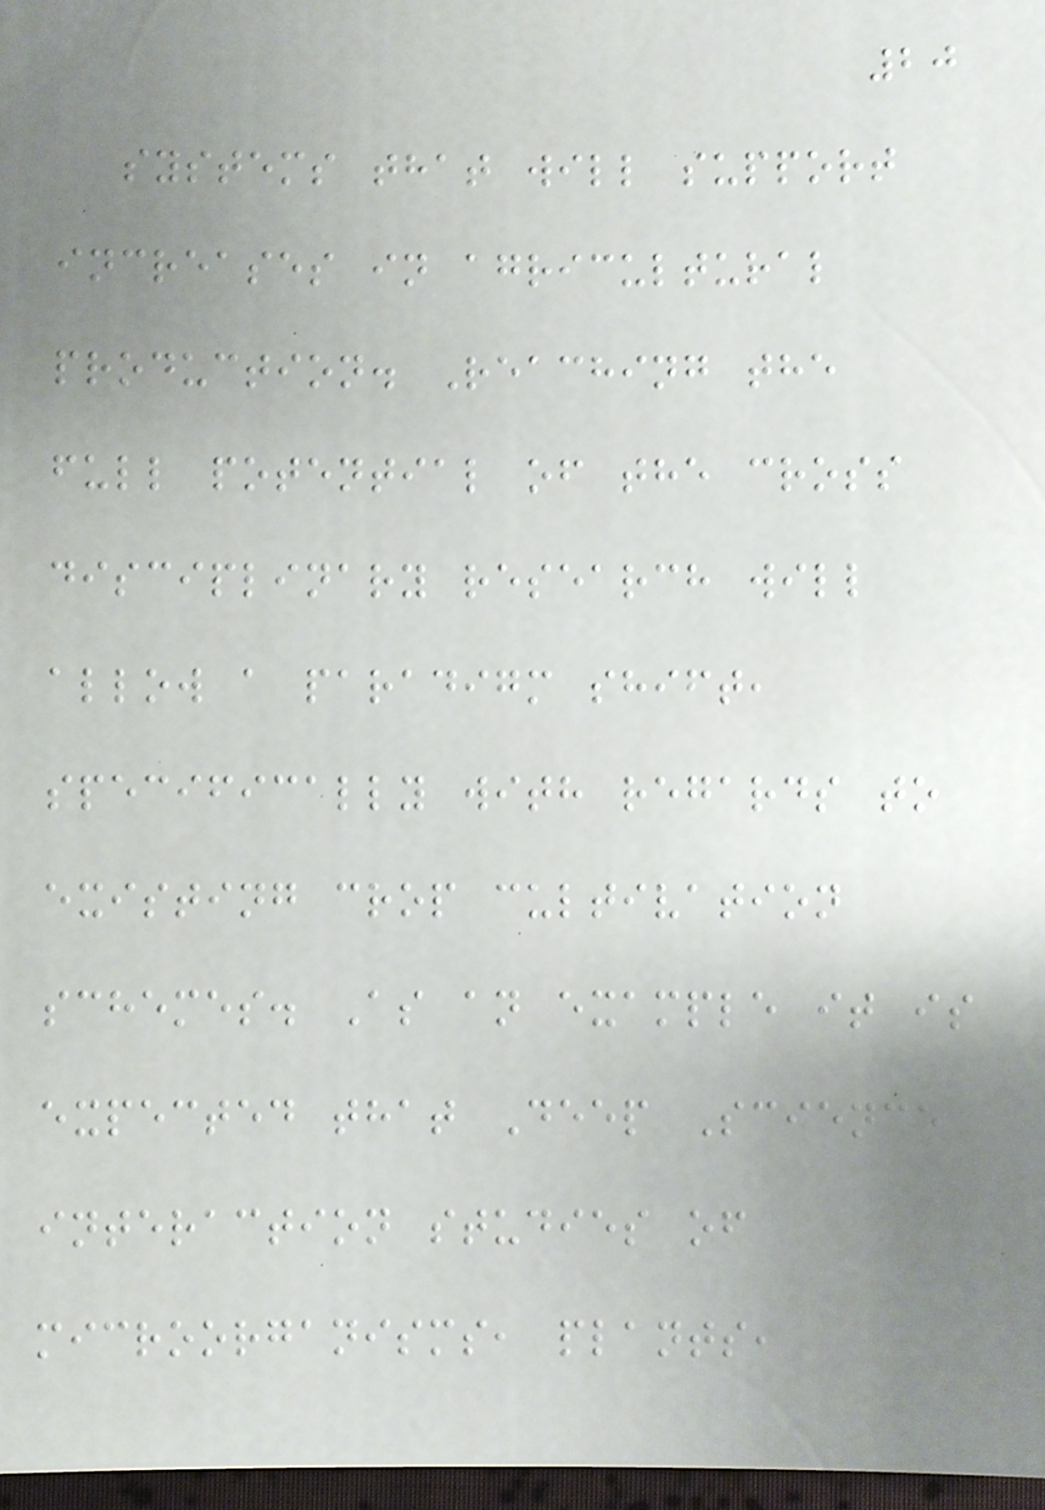20
systems that will support
increases in agricultural
production. Reaching the
full potential of the cross
disciplinary research will
allow a paradigm shift,
specifically with regards to
existing crop cultivation
schemes. As an example it is
expected that Deep Science
interaction studies of
microorganisms, plants,
